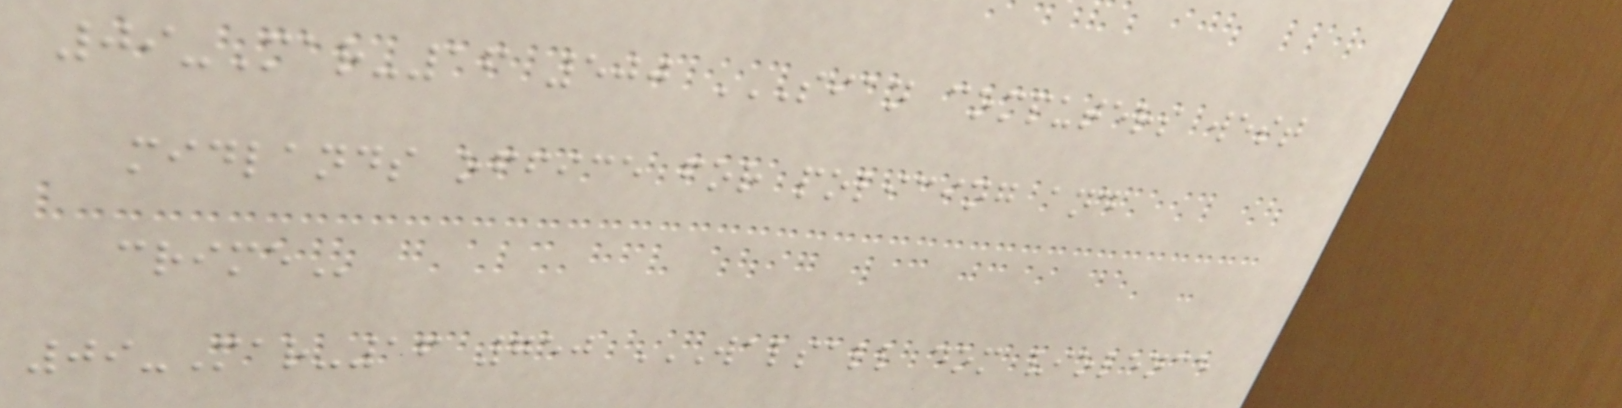09-Mar-16 500 SIAN COMPUTERS WEST
MIDLANDS OFFICE FOR POLICING AND
CRIME
09-Mar-16 750 WALSALL DOM VIOLENCE
